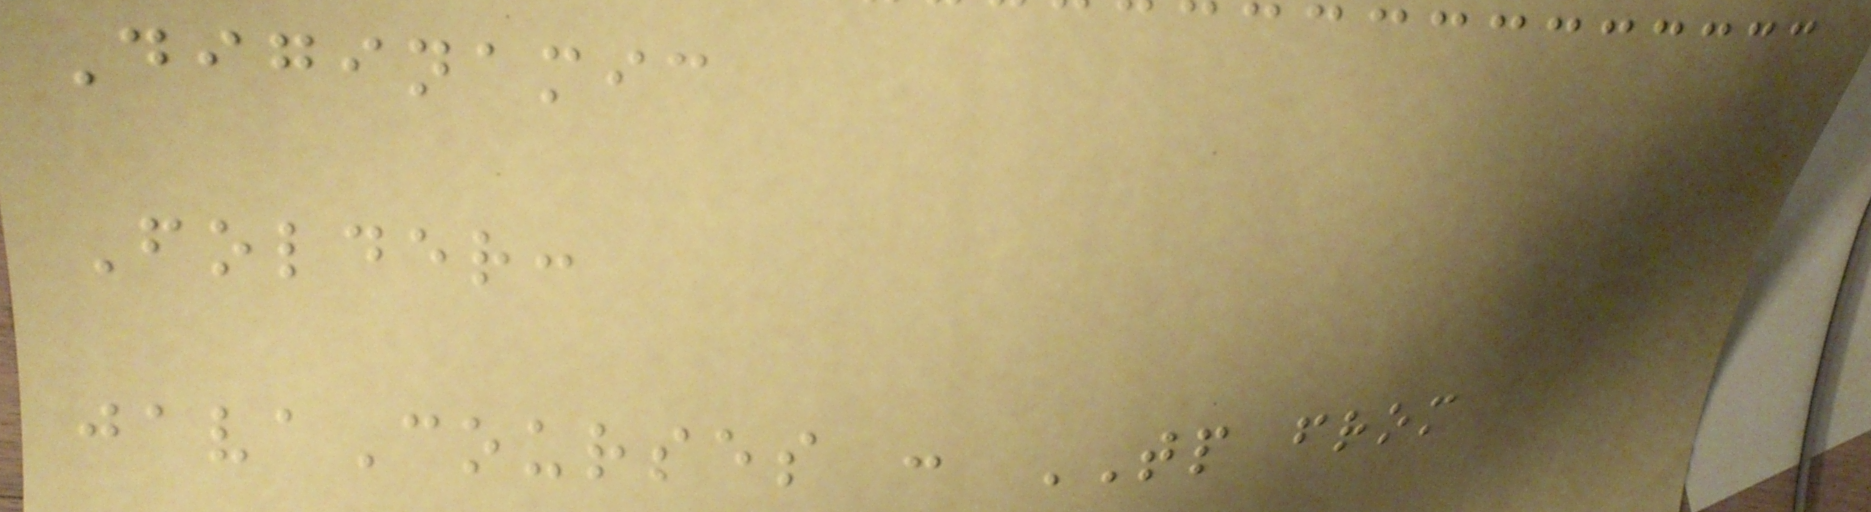Diginamic
Folder:
javaCourses : TP from
